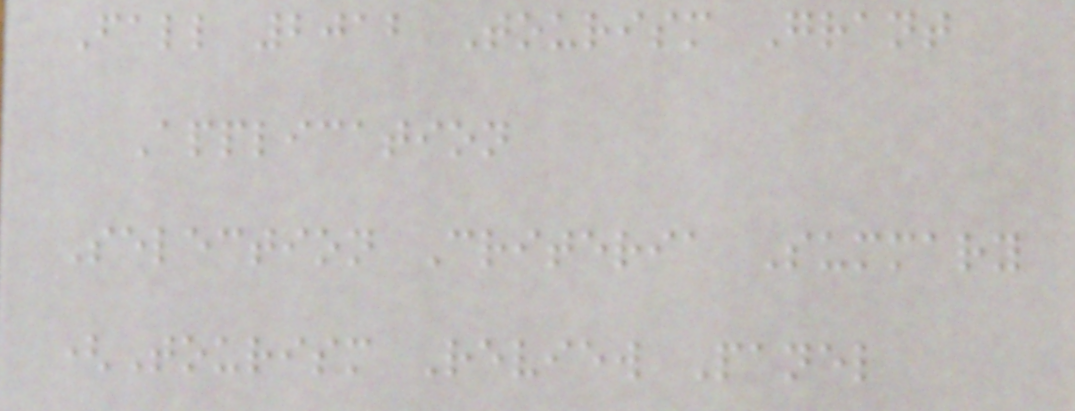Fall 2012 Tourism Grant
Application
Selection Criteria Summary
(Tourism Review Panel
